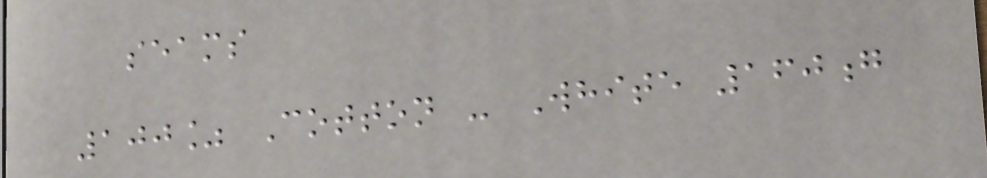seams
100% Cotton - White 160g
